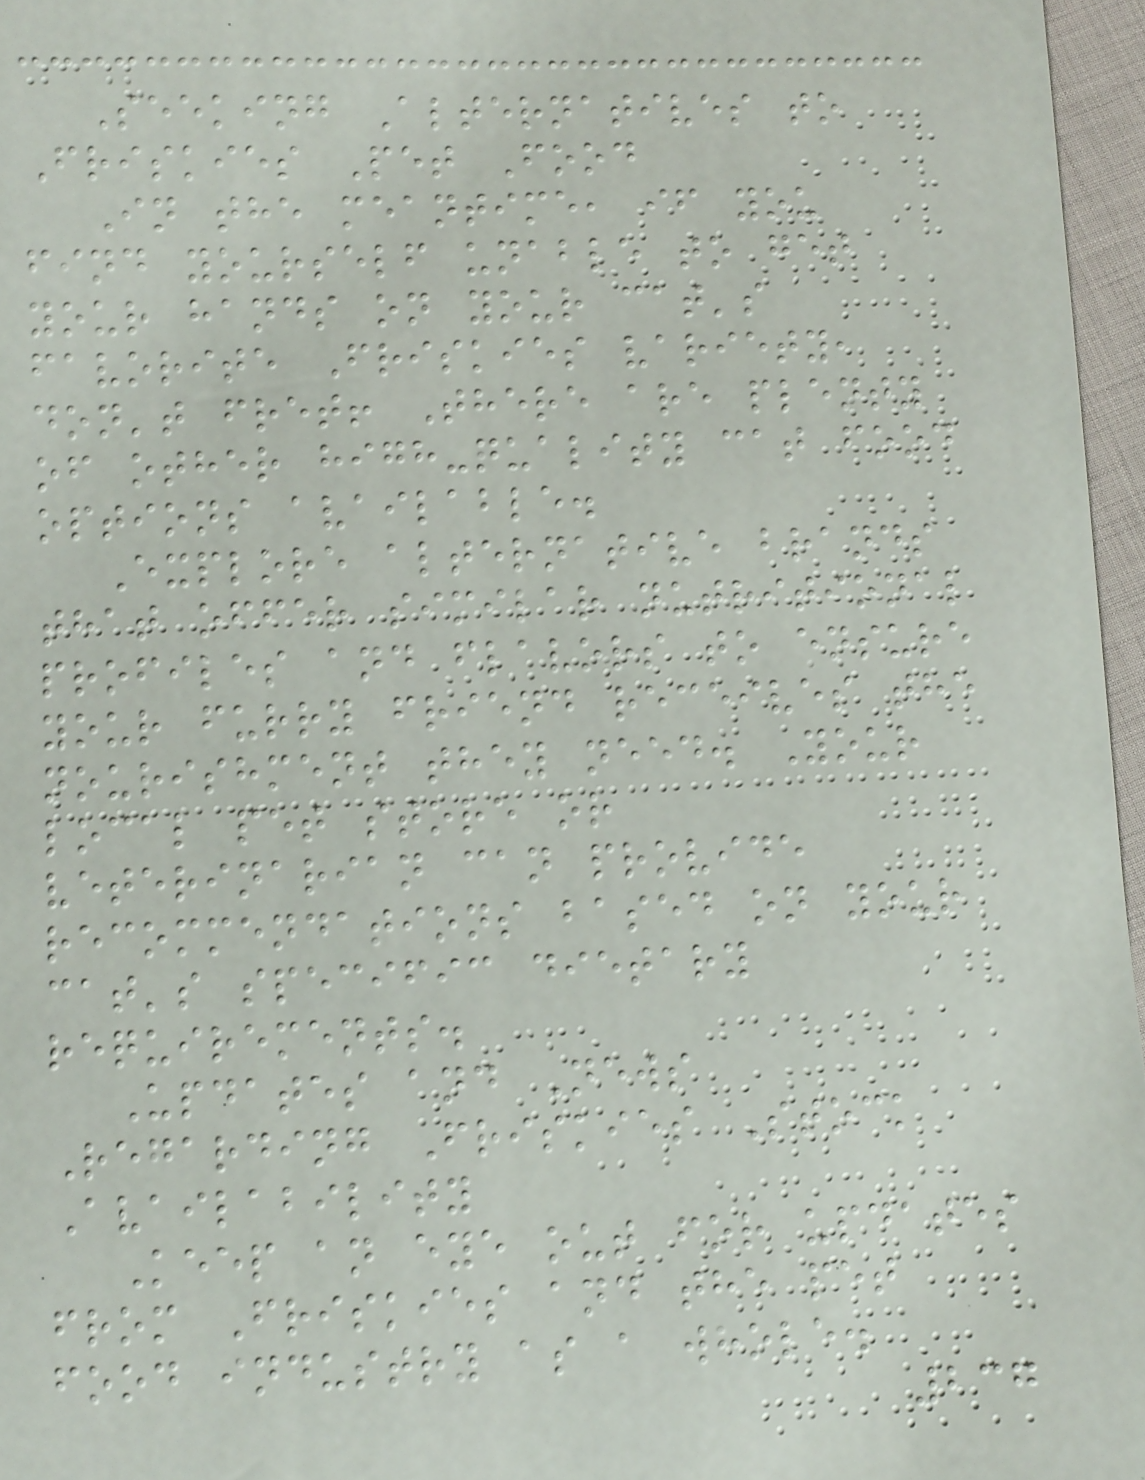Seeking Alternatives to
Friskies Pet Food
In the meantime, if you
find yourself unable to get
your hands on your cat's
favorite Friskies variety,
don't fret! There are plenty
of other high-quality cat food
options available.
Explore alternative brands
that offer similar nutritional
profiles and flavors to ensure
your furry friend receives the
nourishment they need. Your
local pet store or
veterinarian can provide
recommendations based on your
cat's specific dietary
requirements.
Updates and News
Regarding Friskies Stock
Availability
Keep an eye out for updates
from Friskies and the pet
food industry as a whole.
237
